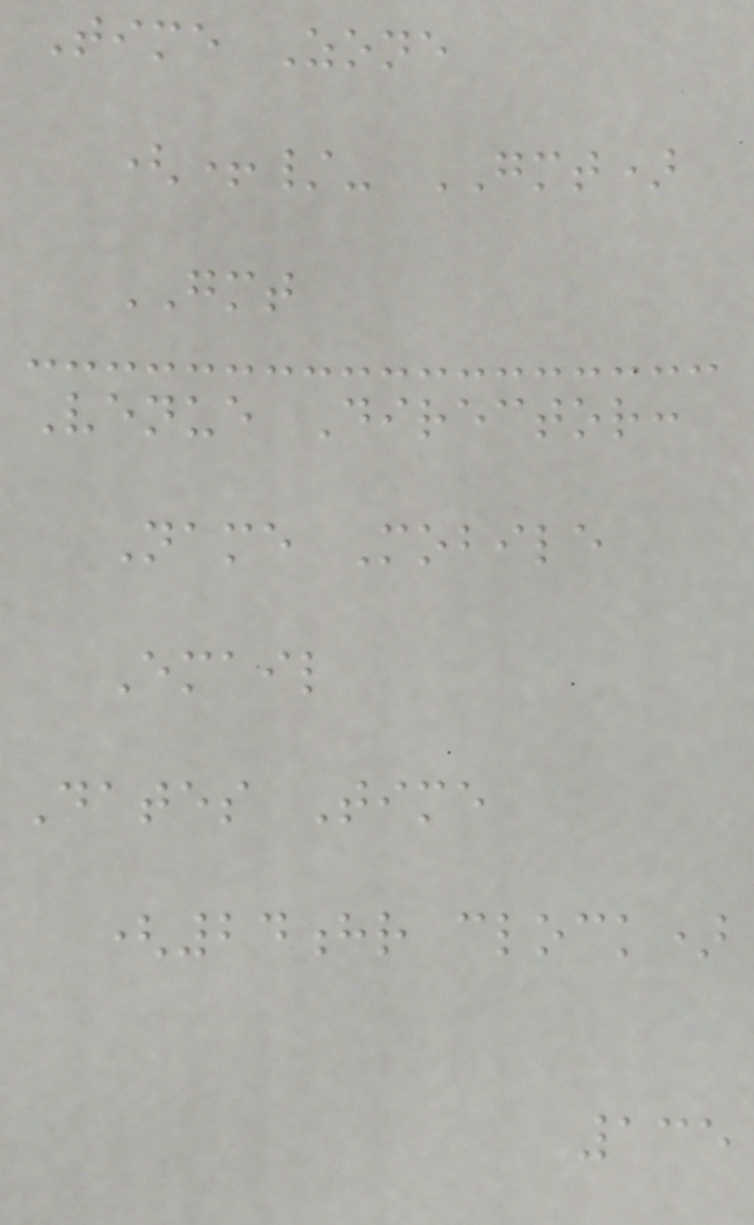Time Zone
(+/- GMT)
GMT
Venue Director:
Name Mobile
Email
Dates Time
(24hr clock)
135
